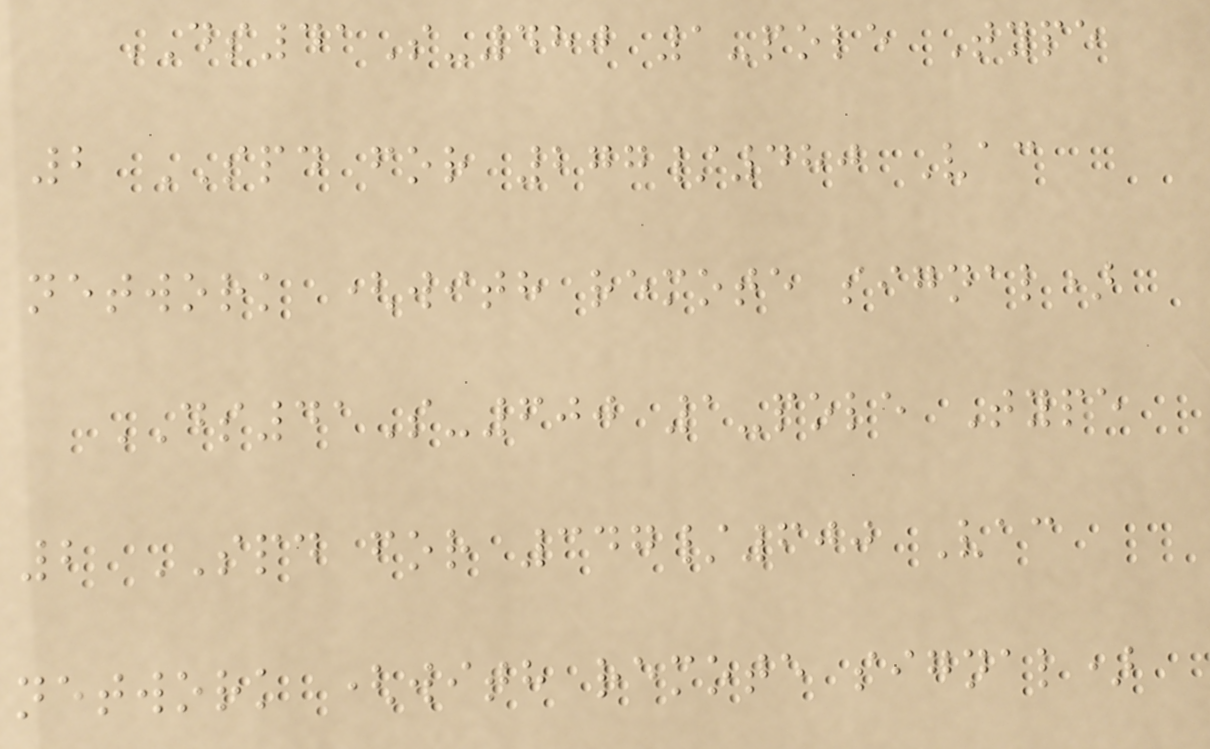DS41S-480 1-pole Type
2 SPD for 277/480 Vac
network (with remote signal)
DS41S-600 1-pole Type
2 SPD for 347/600 Vac
network (with remote signal)
